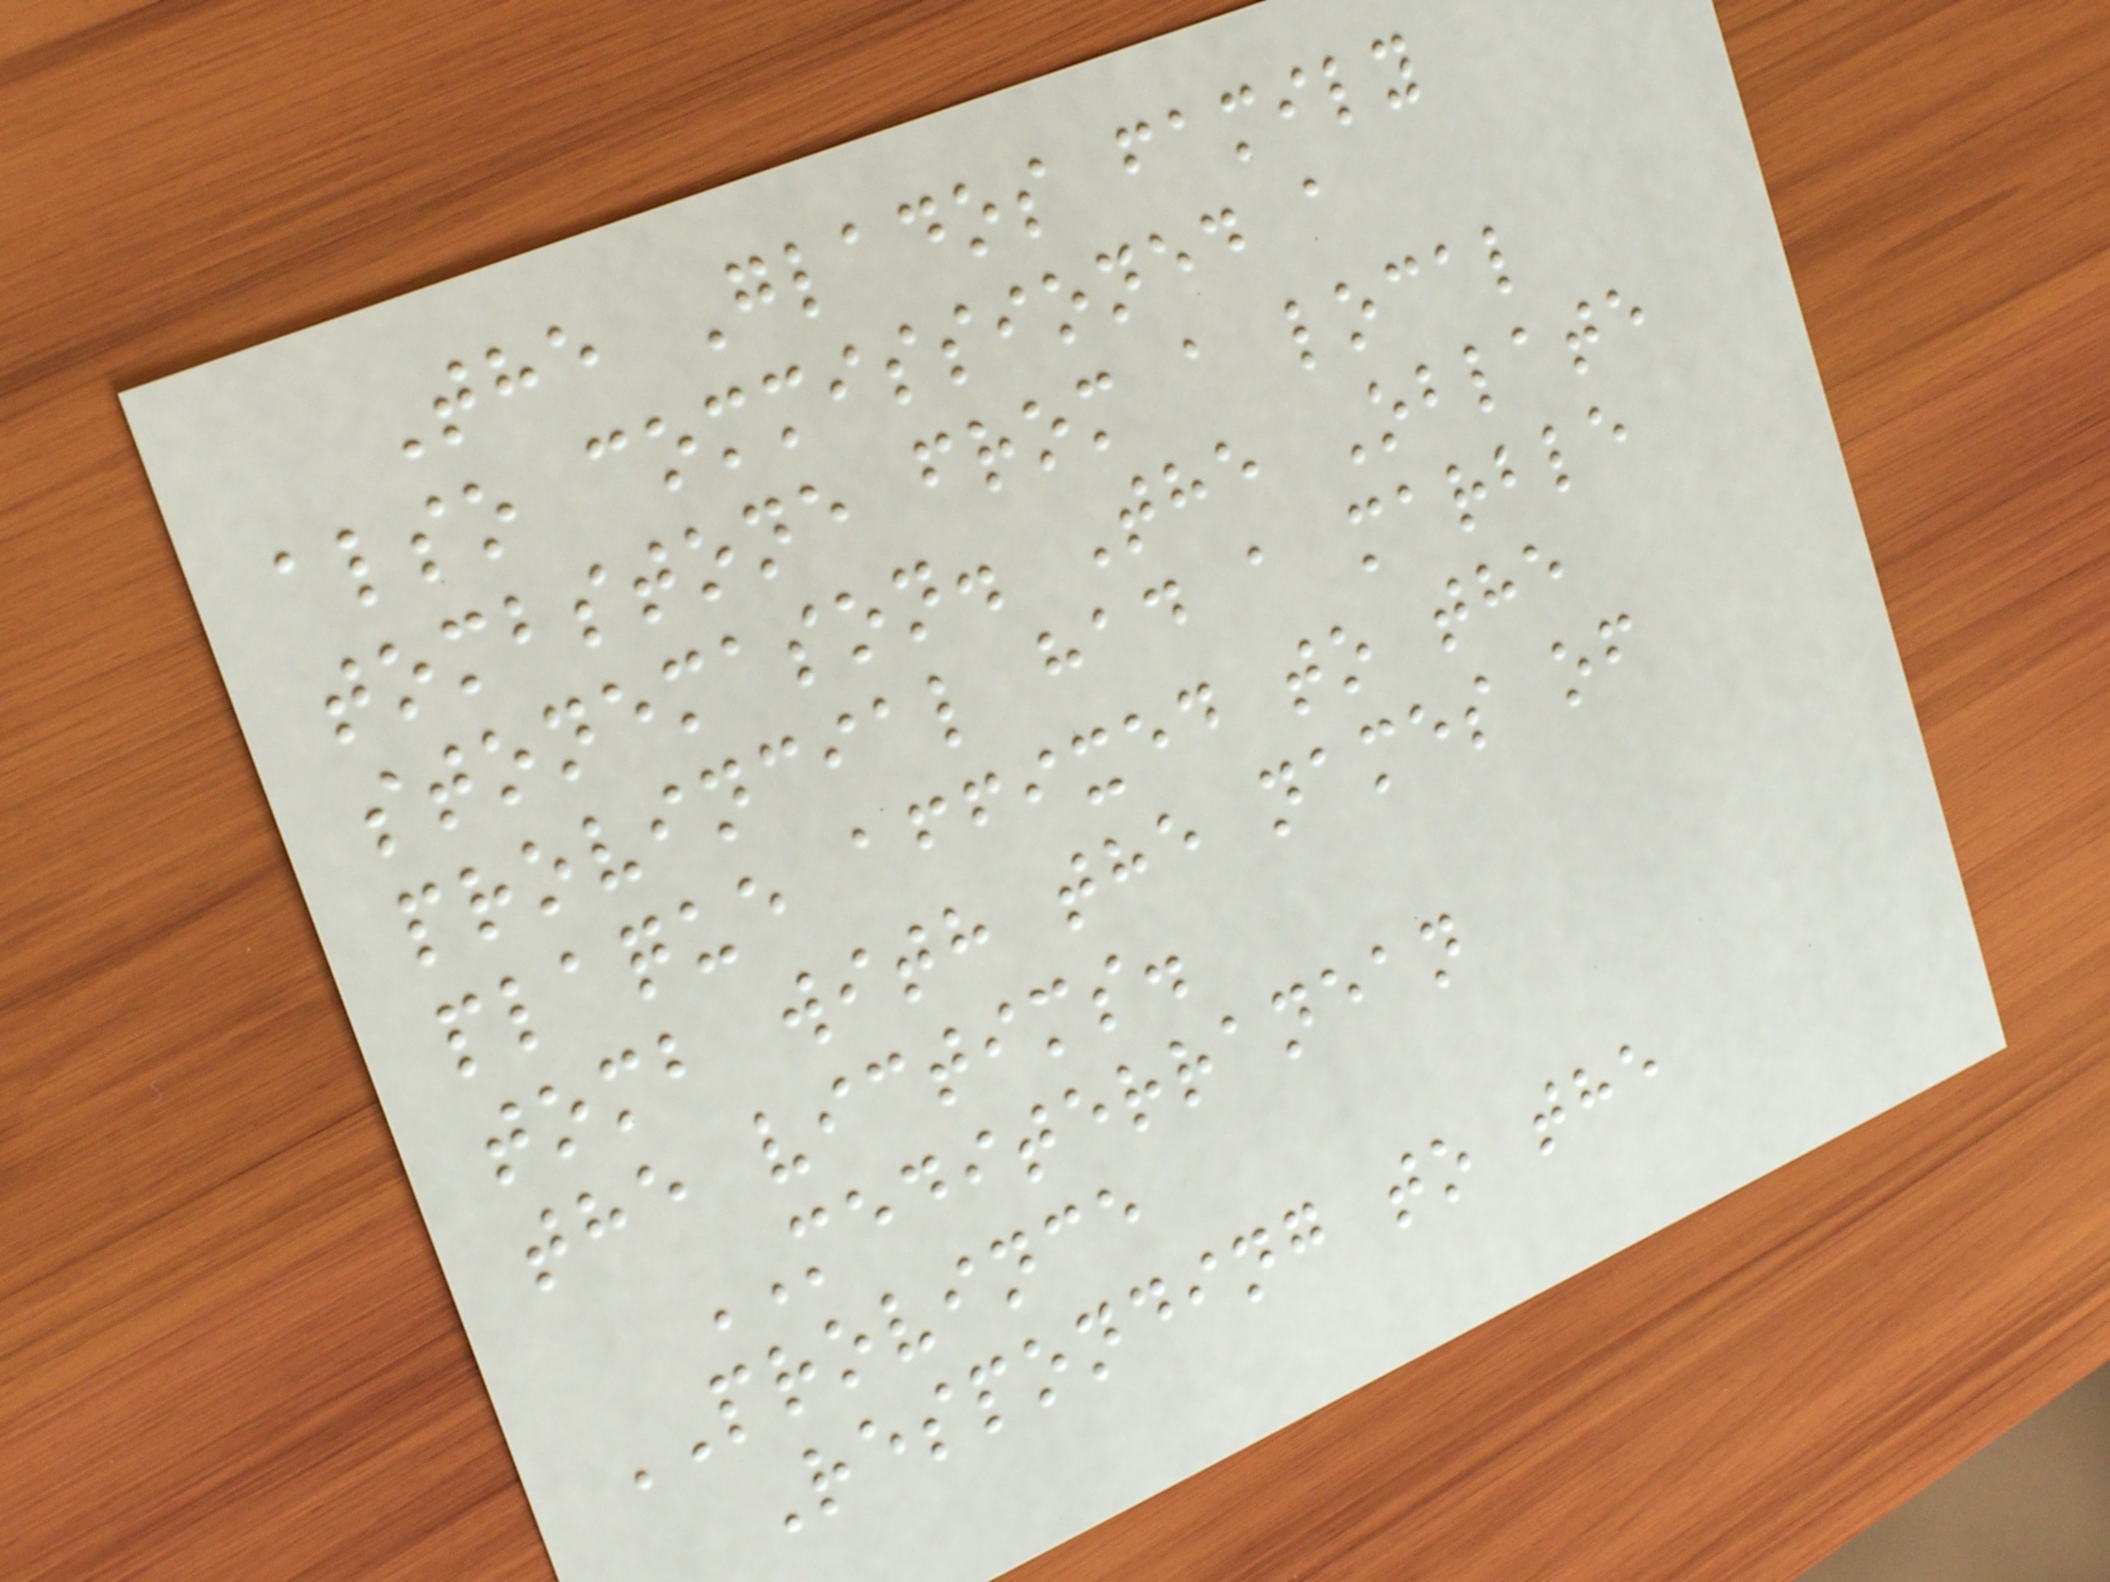The Glados family
also commissioned a
tombstone from a local
stonemason. The Oblate
provincial had a marble
plaque affixed to the
tomb with the names of
the victims.
MEDITERRANEAN
PROVINCE
Responding to the
